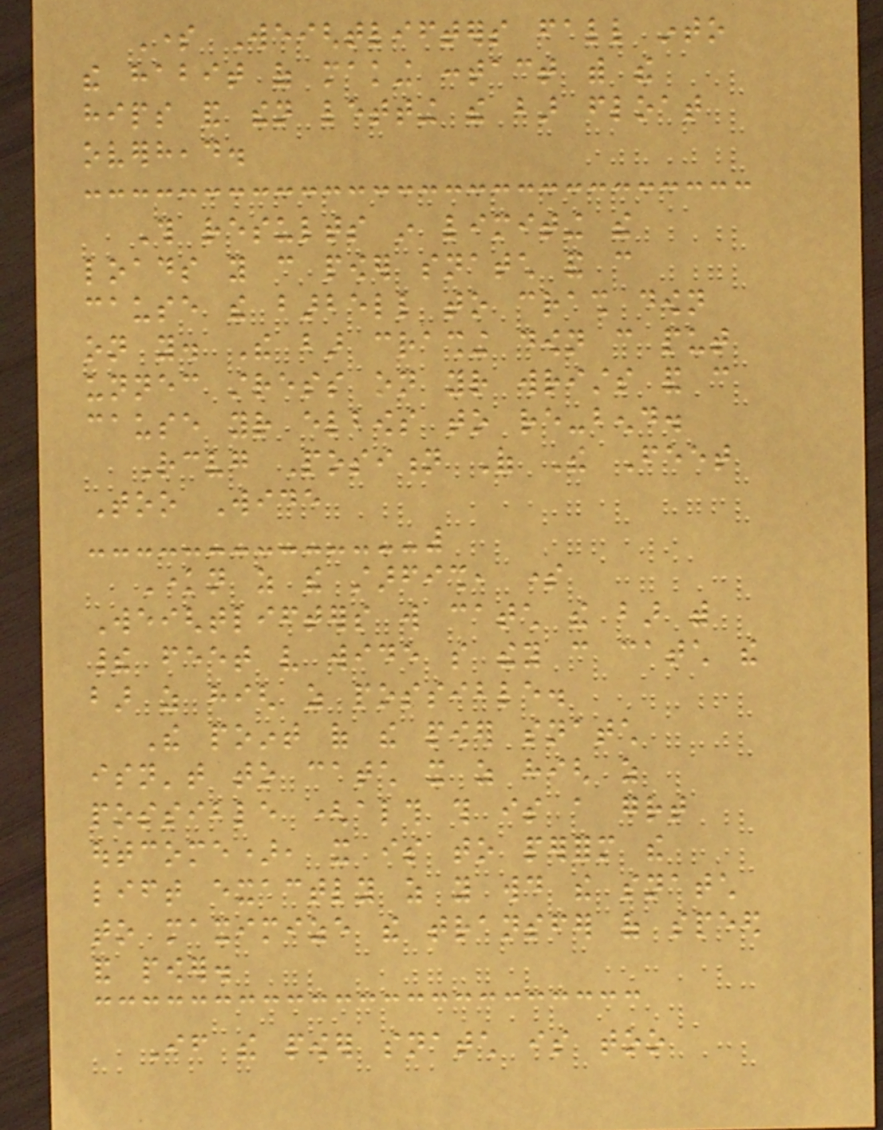Some Weightlifters fall into
the habit of making contact with the
hips and then letting the bar float
overhead.
This results in limiting the
loads you can power snatch and can
cause the barbell to crash down
on you. The bar crashing down can put
unnecessary stress on your wrists and can
cause your elbows to re-bend.
Receiving Position Of The Feet
Too Wide
Known as the starfish, some
Weightlifters will catch the bar with
their feet very wide so they can catch the
bar as high as possible.
The point of the power snatch
isn't to catch it as high as
possible (although this is a great
outcome), it is to perform the
lift exactly as you would the snatch
to maximize the transfer of speed
and power.
If the power snatch is too
